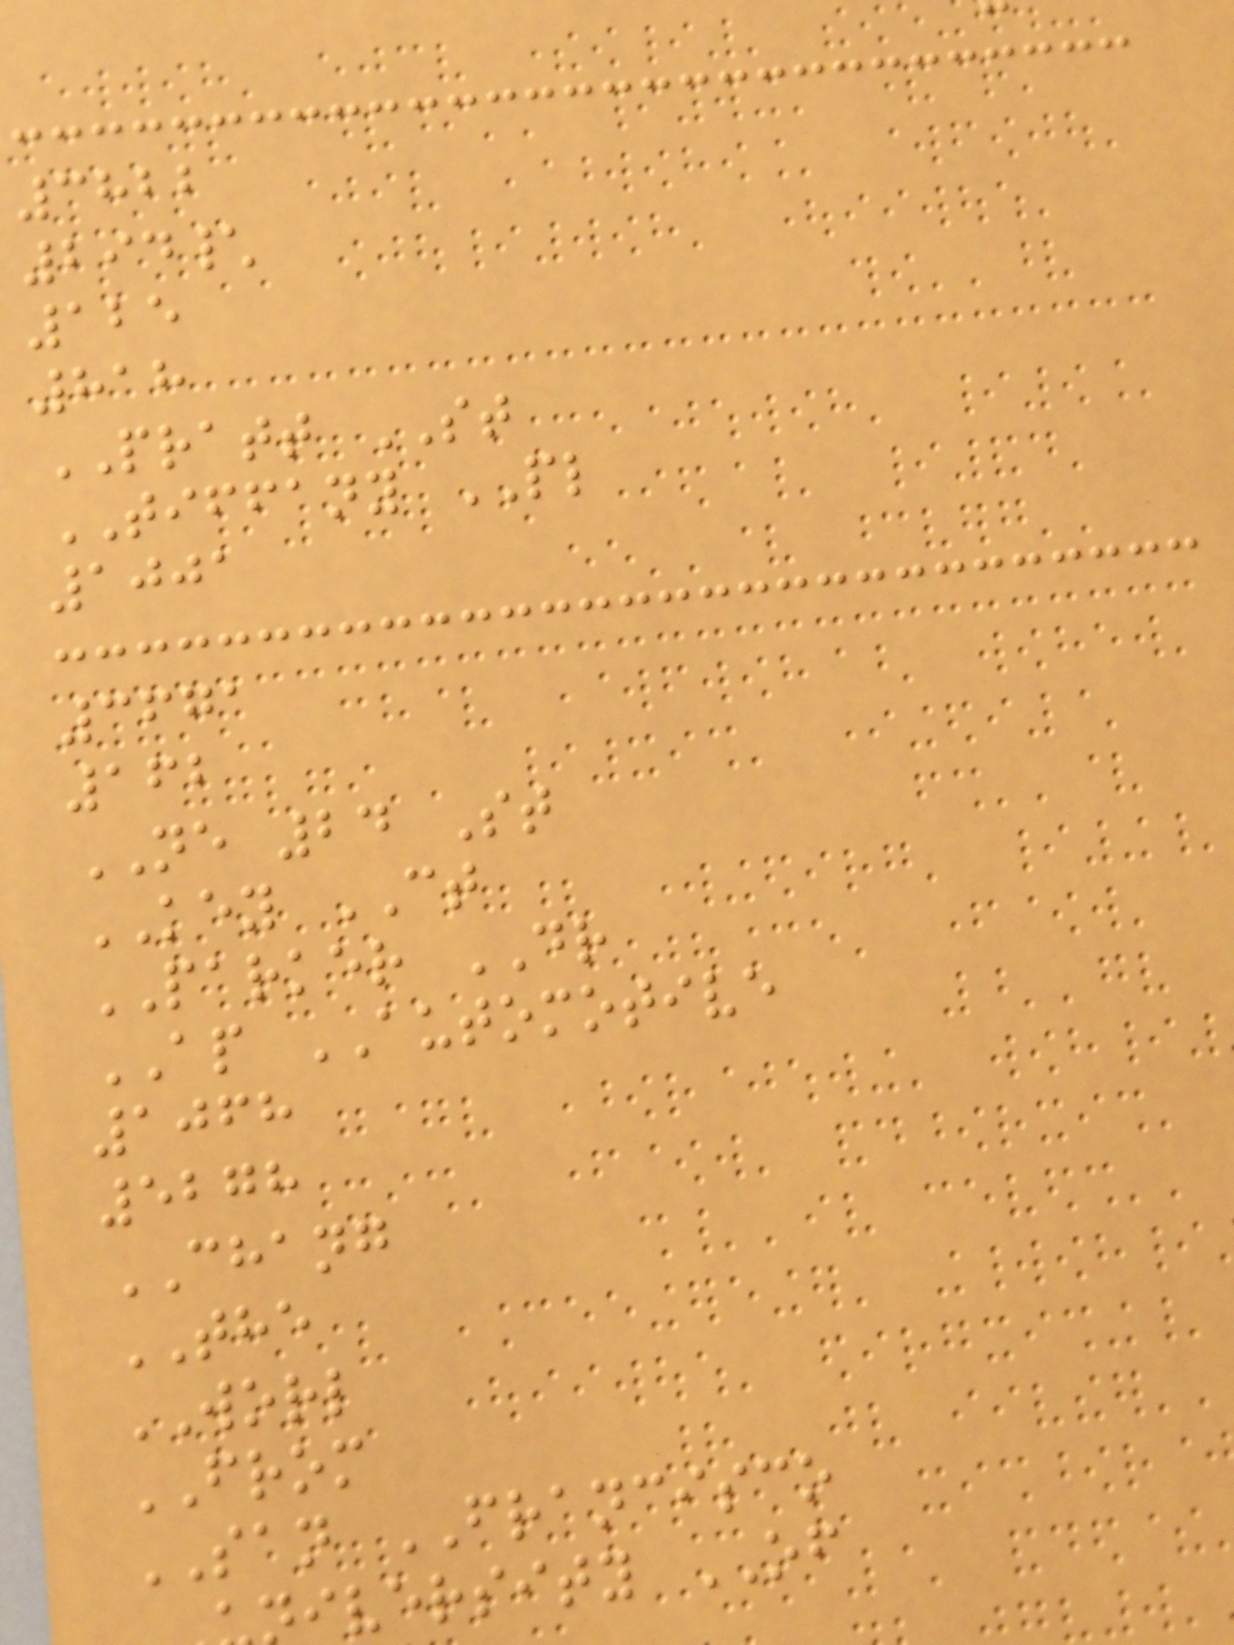3822
294\
125
818
PRATT ST
TIFFANY PL
1001
3671
162
NE 24 St
KEY CT
PARKER DR
AP AUTOMOTIVE
1068
5278
CHANG
THE
WORL
FROM
SAN FRANCISCO
iversity OF
